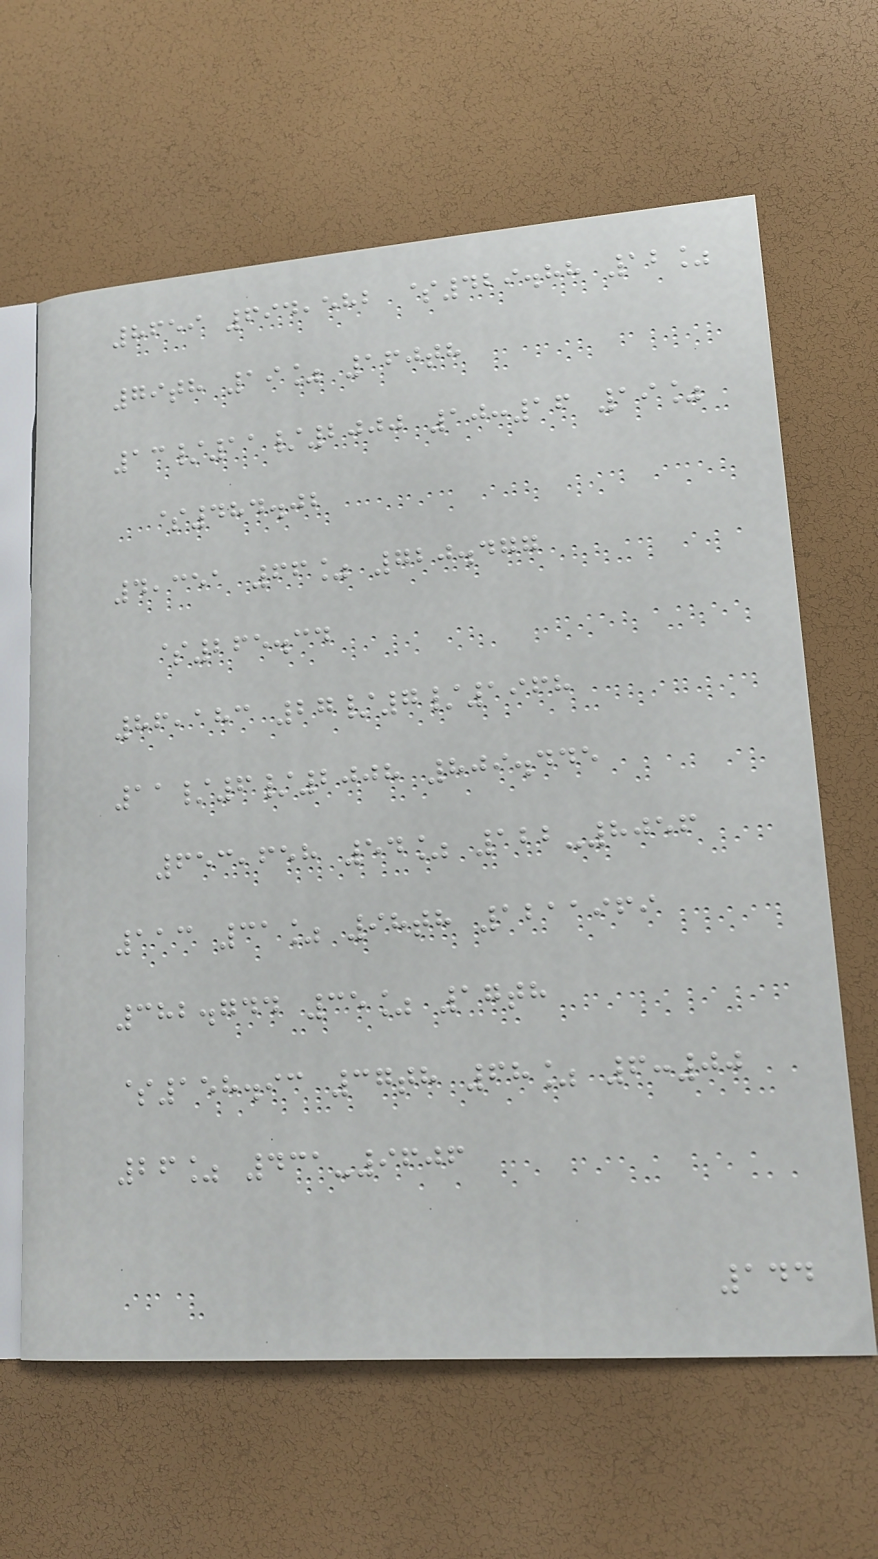8659 694,582 $429.88 12%
79th 19% 160th
13/11/2000 10:16 19%
$484.02
4,351 66% 720.477
$265.34
86,183 27/7/1968
11/6/2008 809.445
653,658 54% 122-8056
113 31% 98th 1211969
382.744 35% 17th
$158.93 37th 68% 6:00
26% 431-9606
144
